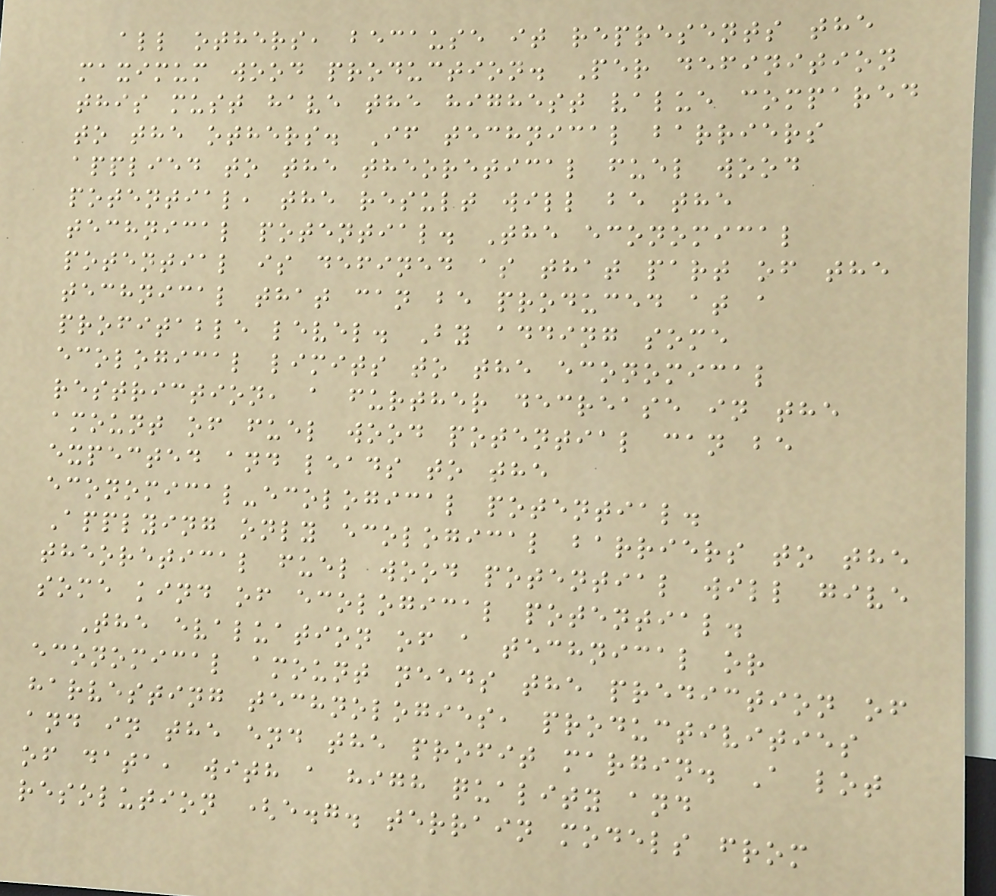all others, because it represents the
maximum wood production. Per definition
this must have the highest value compared
to the others. If technical barriers
applied to the theoretical fuel wood
potential, the result will be the
technical potential. The economical
potential is defined as that part of the
technical that can be produced at a
profitable level. By adding some
ecological limits to the economical
restriction, a further decrease in the
amount of fuel wood potential can be
expected and leads to the
economical-ecological potential.
Applying only ecological barriers to the
theoretical fuel wood potential will give
some kind of ecological potential.
The evaluation of a technical or
economical amount needs the prediction of
harvesting technologies, productivities
and in the end the profit margin. A lot
of data, with a high quality and
resolution (e.g. terrain models from
